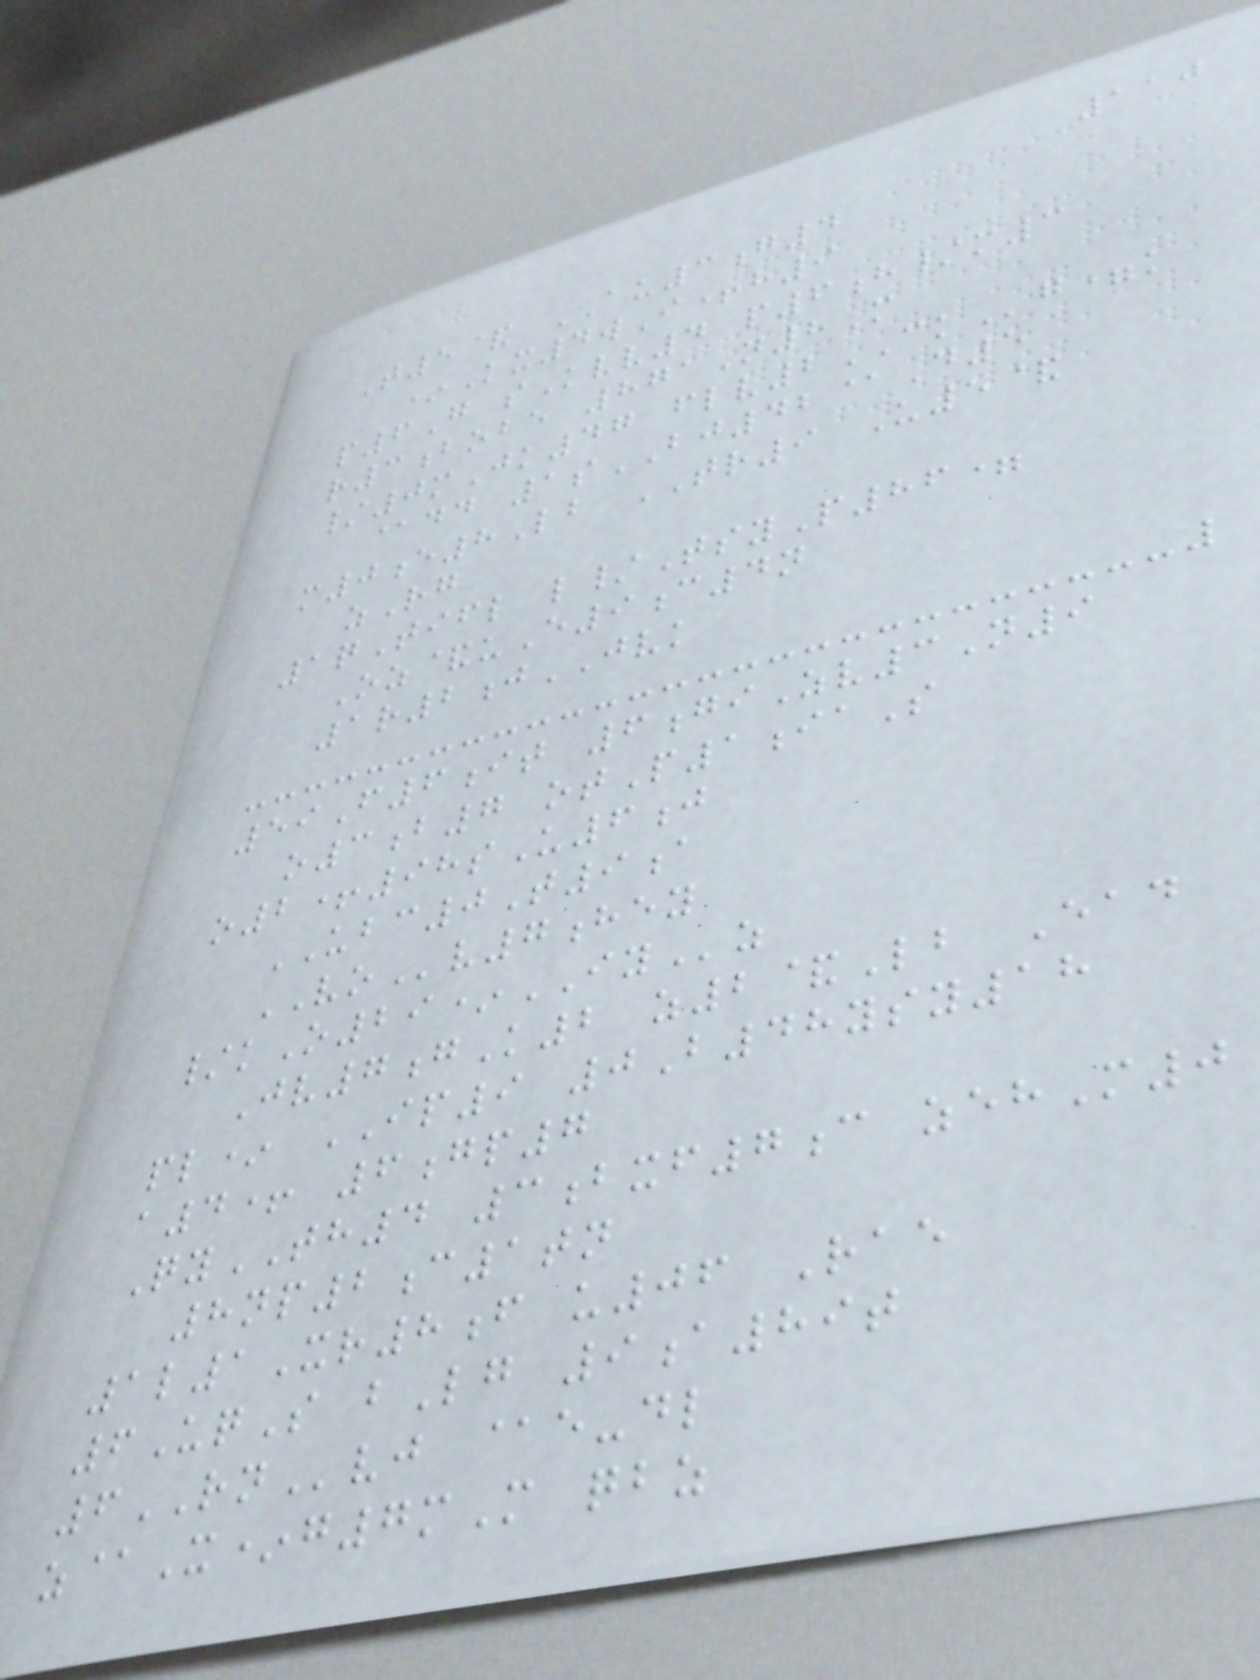110
T5& AU3g4
*Kx4wI+h9
p6G sKvv4 p6h/m3
r3bobe 871N8M
/0mJk47 flv2CKg=k
@dd 1sBJ42@D5
m0e8Lb TR9 U5&
zRg
1qTifl l/TsyP86=
Oz&uE9c4n
1r2jJVK
59F6it 6giZv3N9
o3b7 otP1iaS
o2+98sU6j
UBC0T9a
VOv7hey
/kO29*IYz
Jv7gK2 z2&Lb Ead
pl* IP9 0B48ysy18
a4+ 6gp7
QyTH4 3bxf7c zehM0
8np2c1tn
1l1Xr8f u06 Rae
6UqS bLg 9a89t
6RNvj @e-dl
z@X*g7mM qbz
